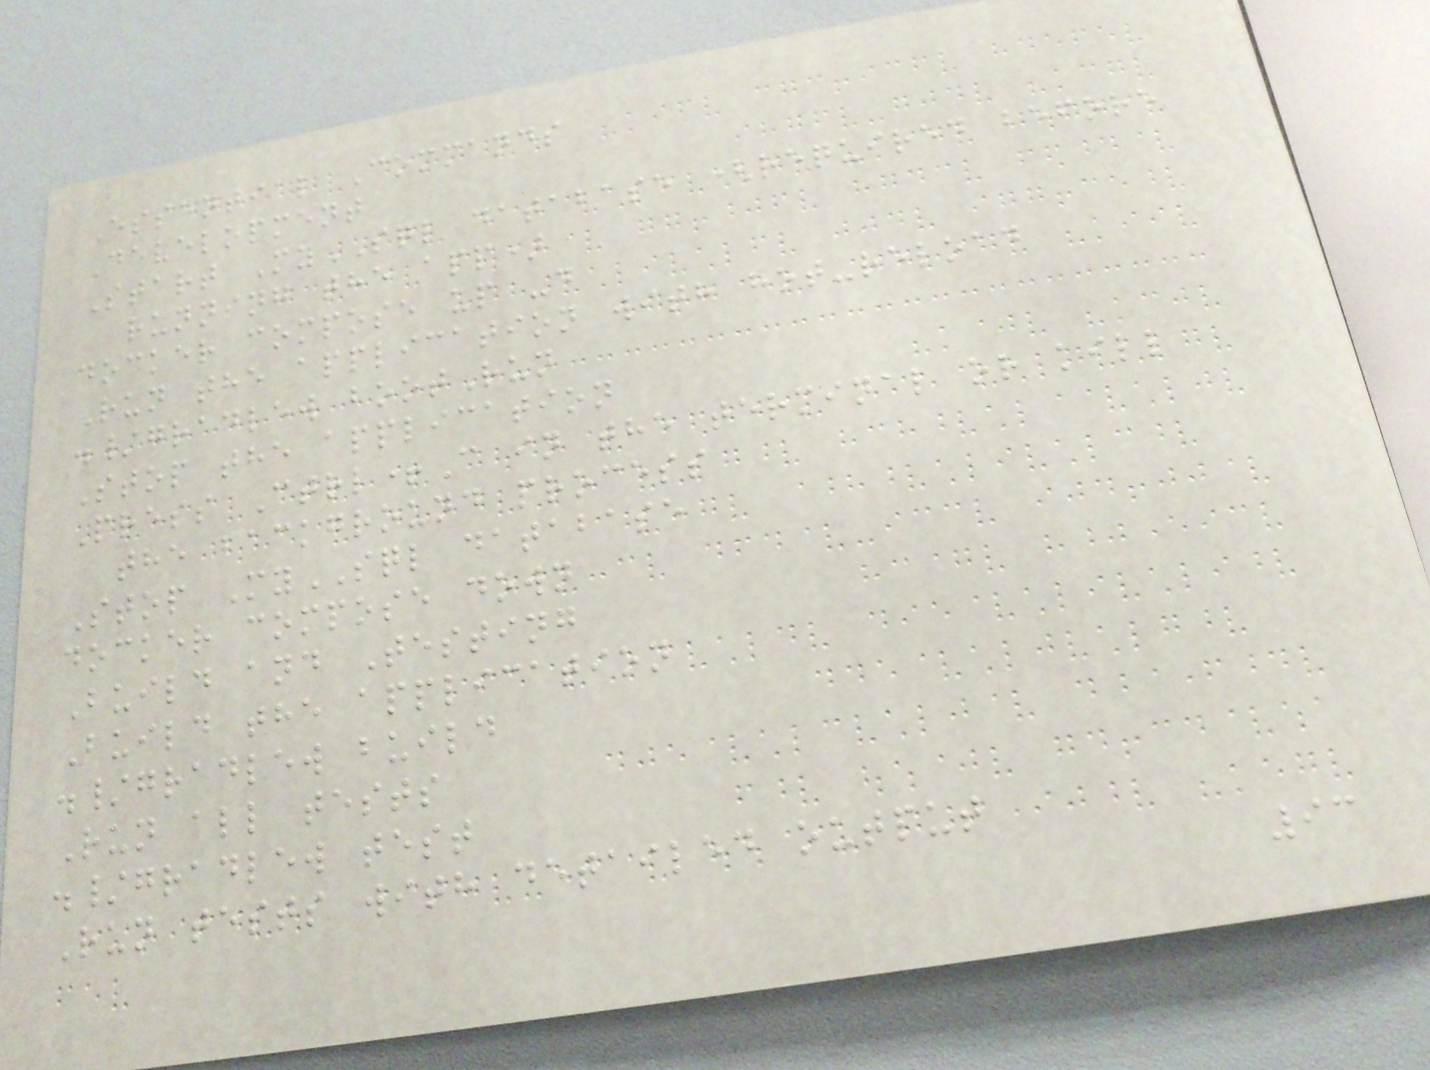Essential Commands
Development
Start MySQL database (required before
running the app)
docker compose up -d
Run the application with hot-reload
./gradlew bootRun
Stop the application
Press Ctrl+C in the terminal or kill
the background process
Stop MySQL database
docker compose down
Build and Testing
Build the application
./gradlew build
Run all tests
./gradlew test
Run tests with detailed output
93
